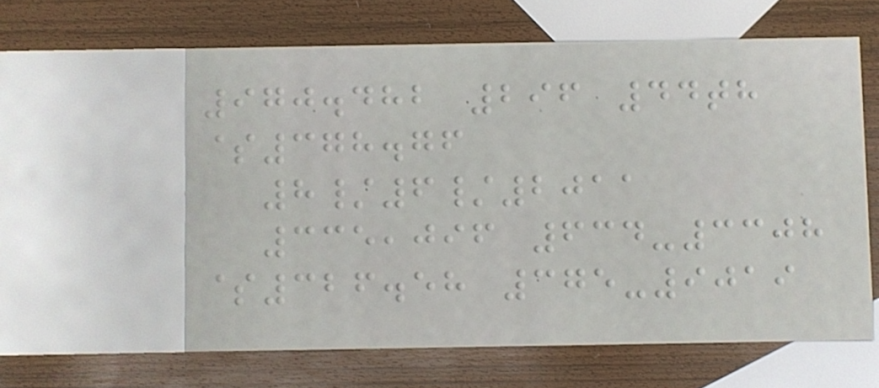970.482 296 44th
$378.76
8/6/2011
335,096 634-3308
$326.58 375-9019
